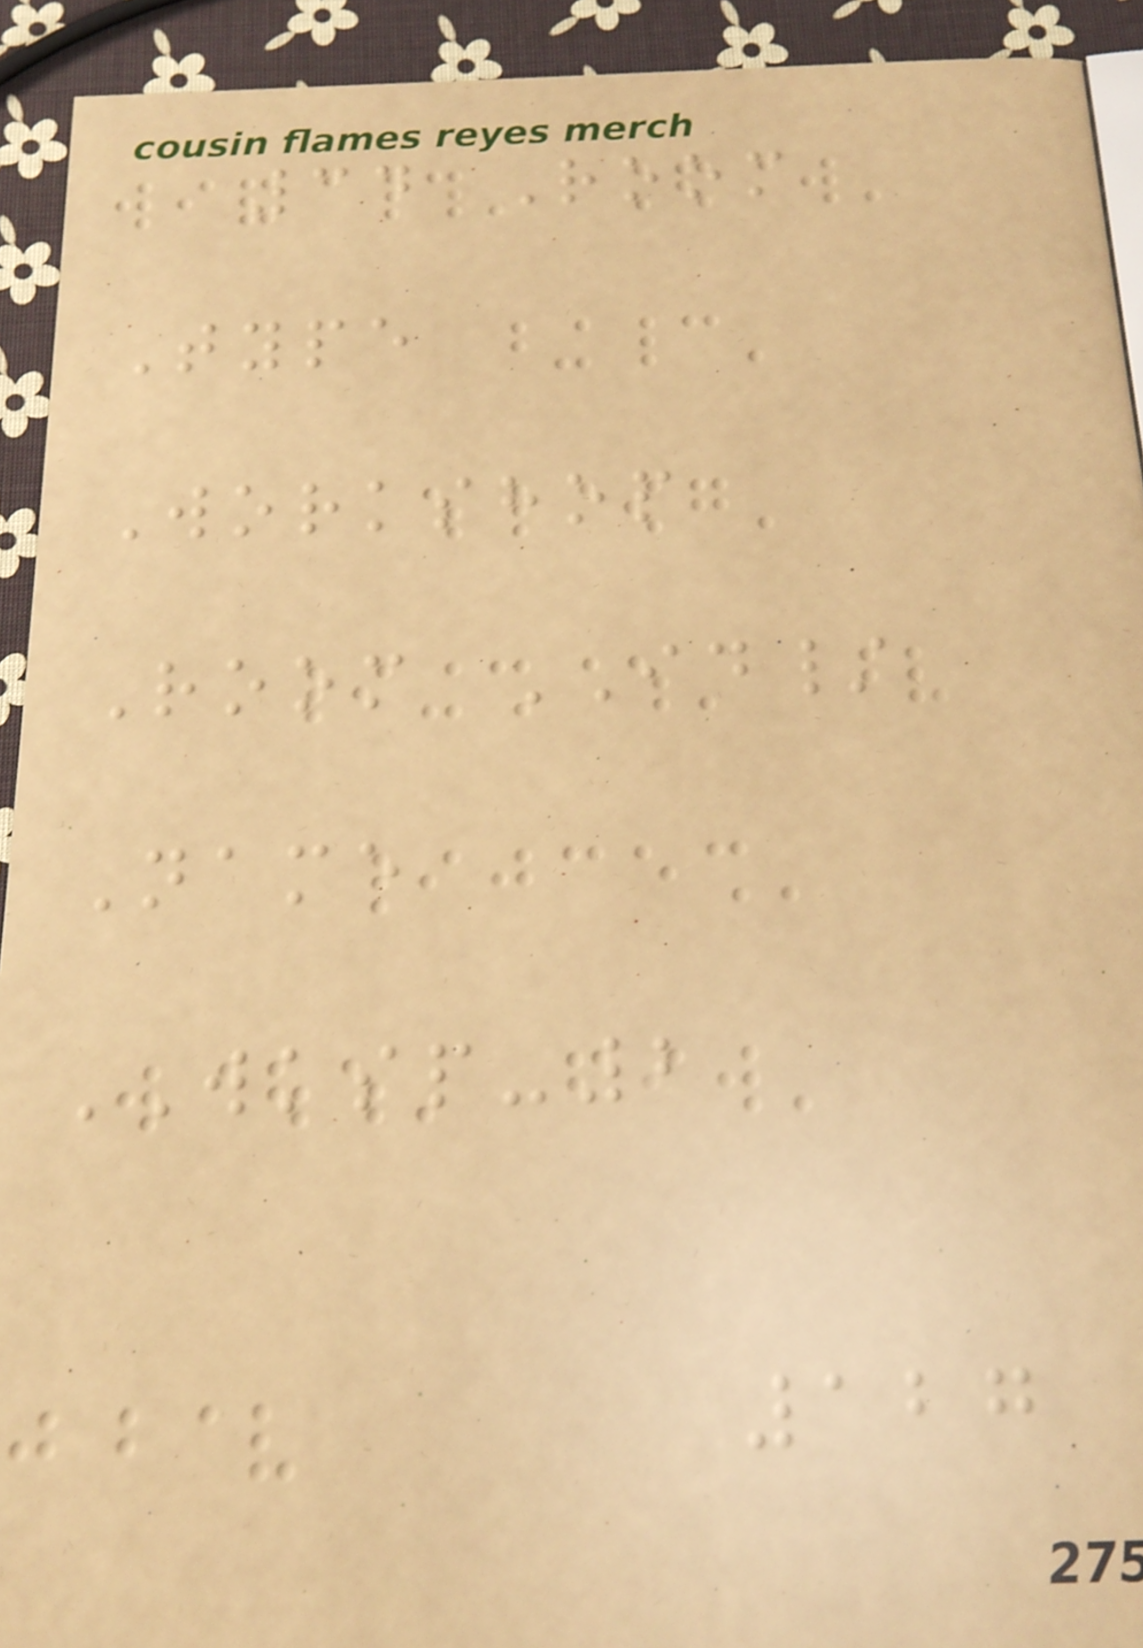34 Room
Type
Workshop
Room ID/
Name
WKSP-2
127
